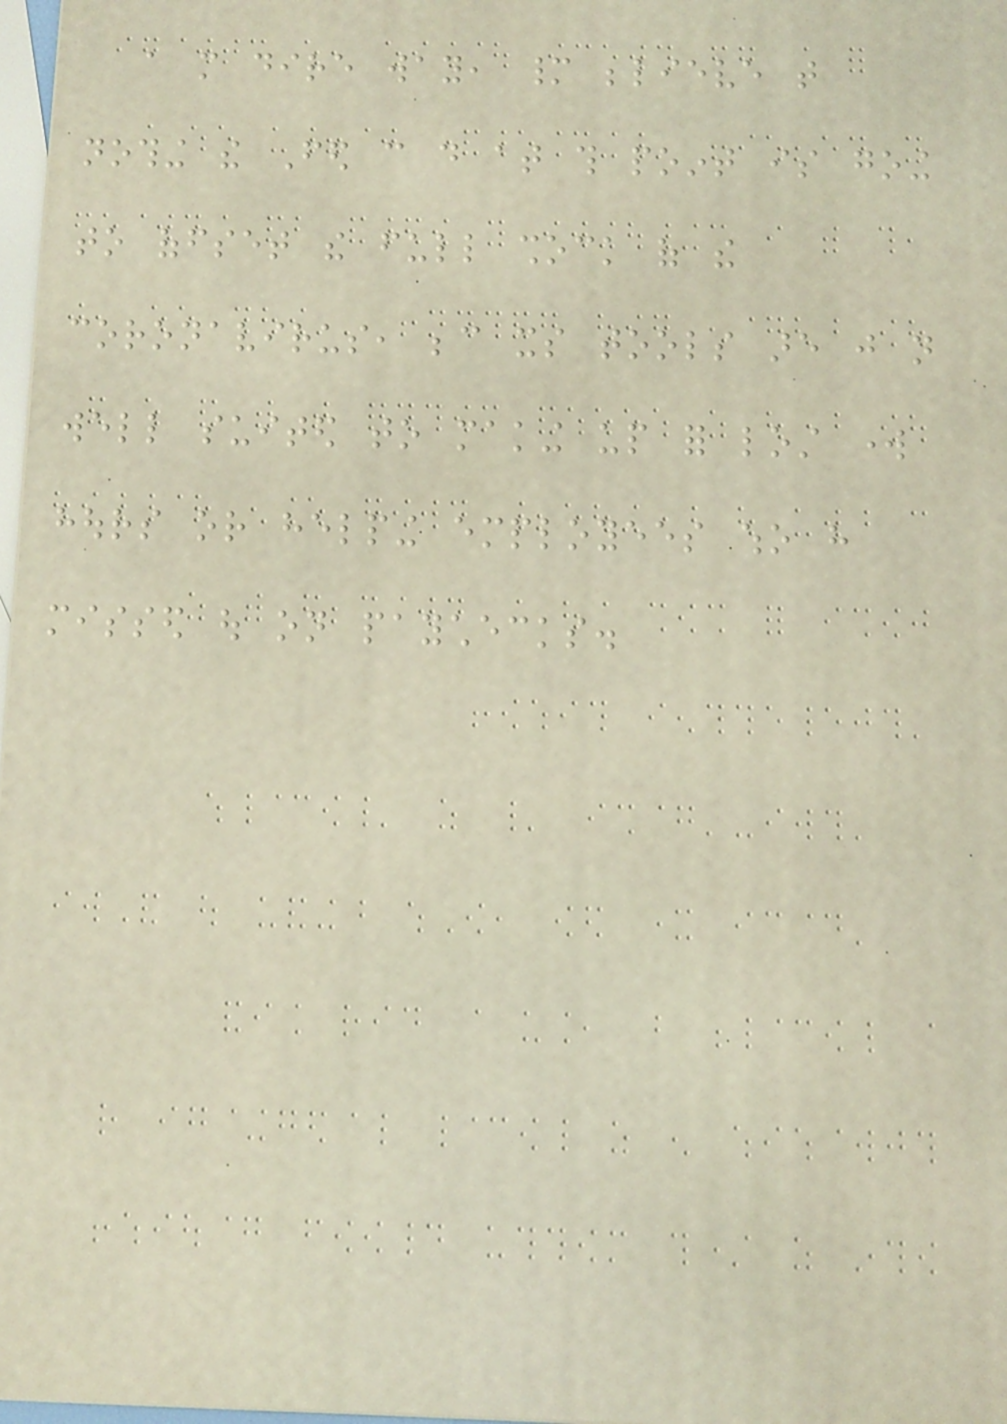a more dire way, many believe that
nothing the Fed can do at this point is going
to offset the full shock of the
coronavirus, because its tools are just not
well suited to making up for lost work
hours or helping employees who have
missed out on paychecks.
